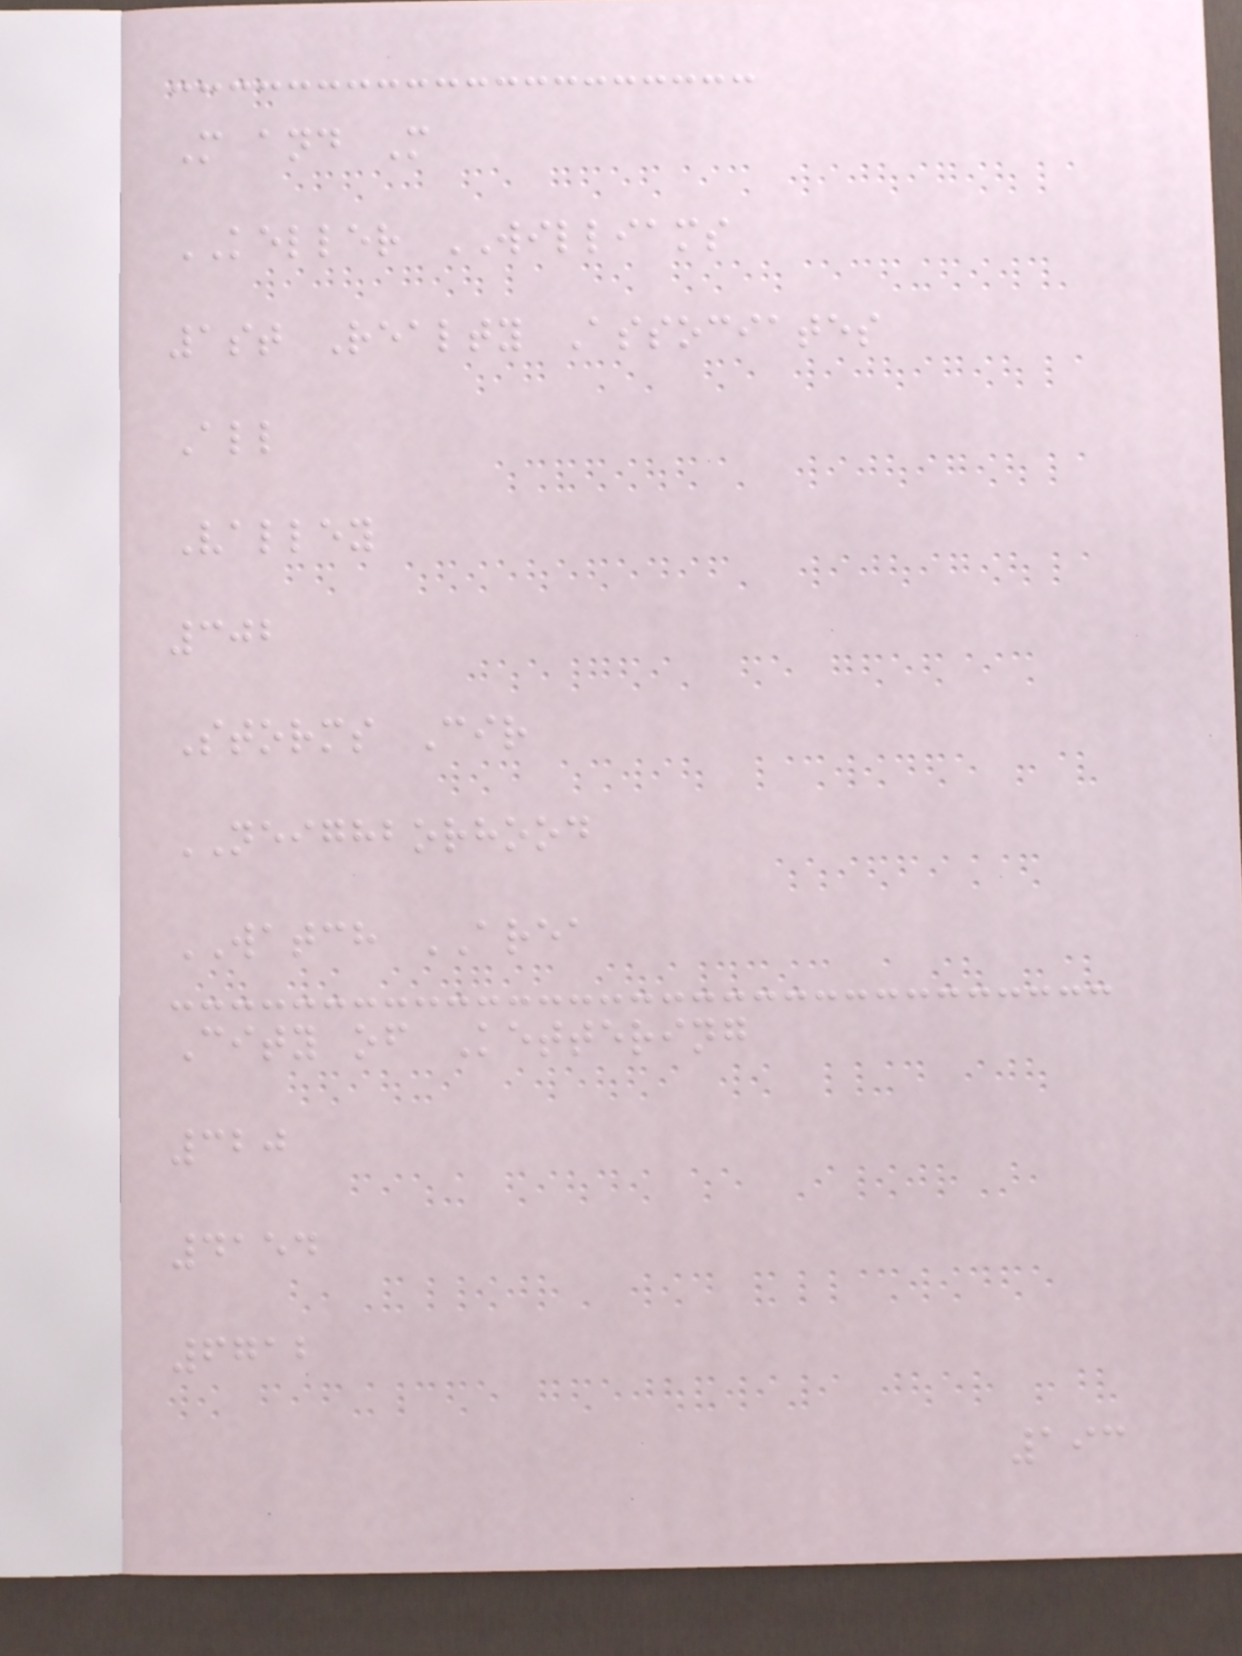M and M
KELLER WILLIAMS
1st Realty Associates
All
Valley
302
Storms Cir
NEIGHBORHOOD
WATCH AREA
City of Kettering
320
4154
6712
193
